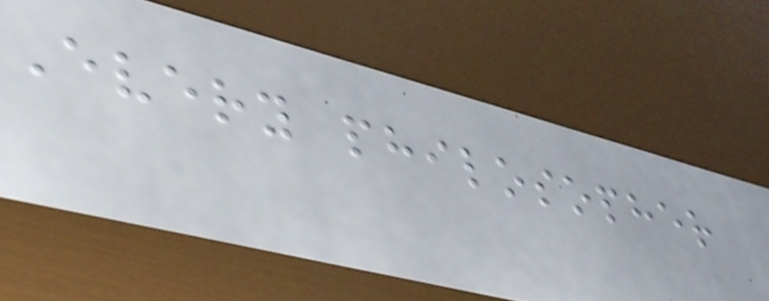Every philosopher
